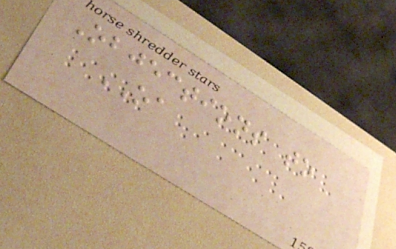Objections to
OA
